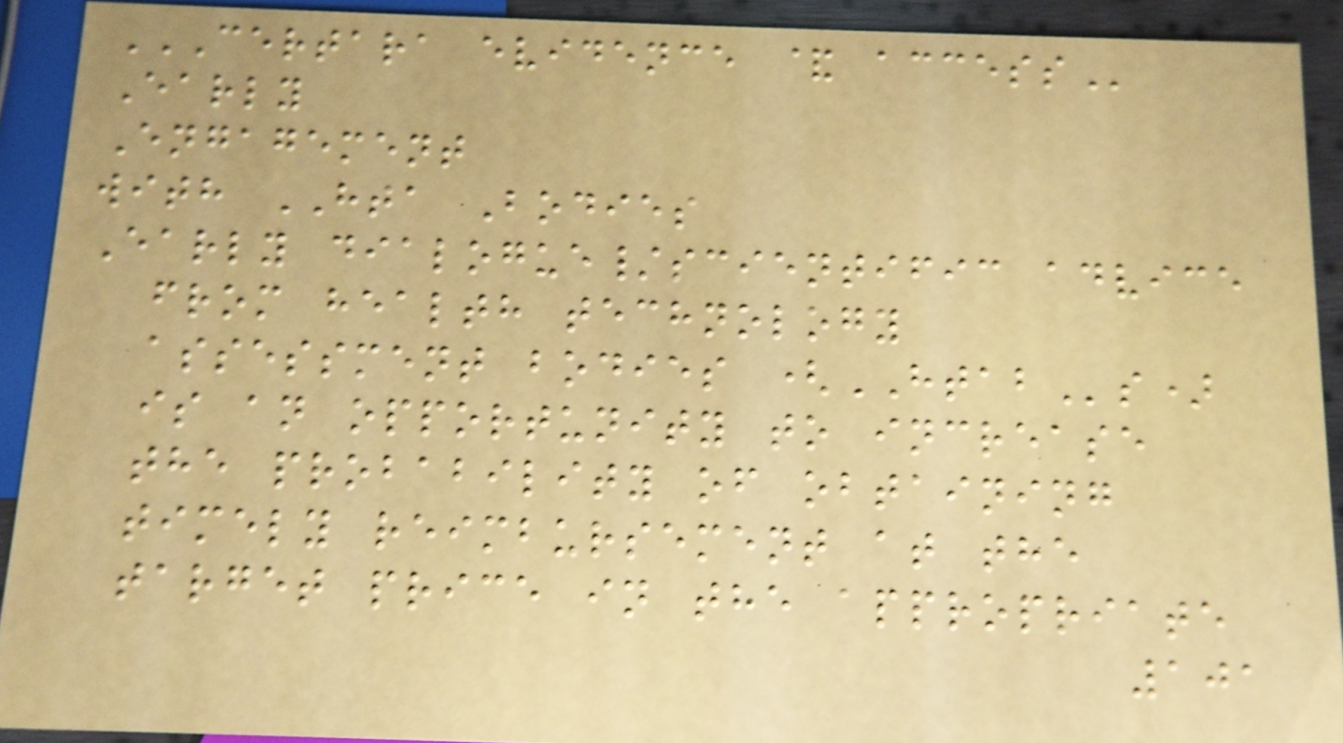CERTARA EVIDENCE & ACCESS
Early
Engagement
with HTA Bodies
Early dialogue/scientific advice
from health technology
assessment bodies (HTABs)
is an opportunity to increase
the probability of obtaining
timely reimbursement at the
target price in the appropriate
101
